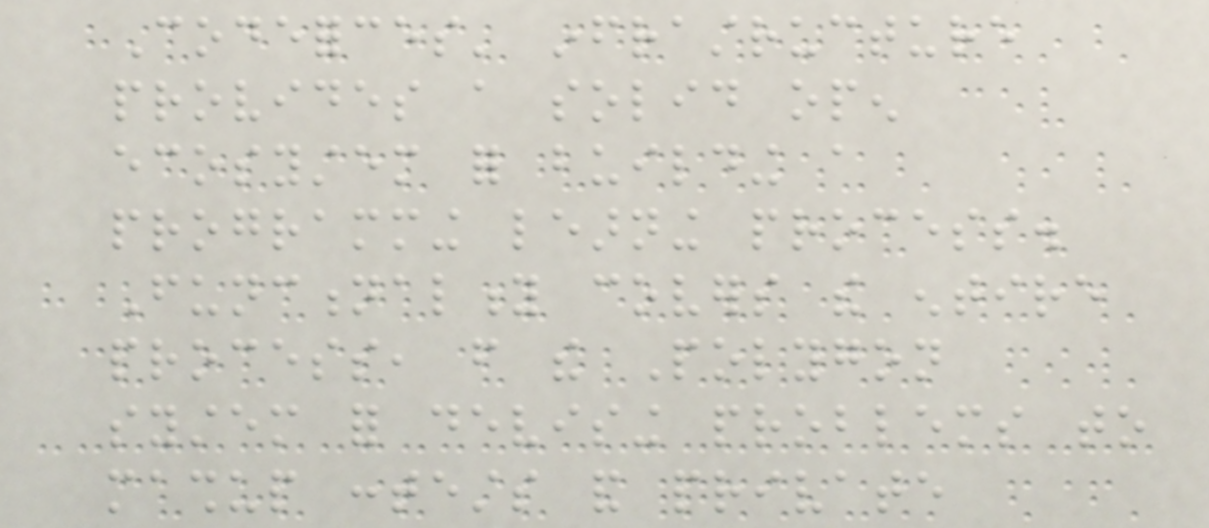Codeforces' infrastructure
provides a solid open
ecosystem for building a
programming learning process.
Functionality covers the entire
process, from the Polygon
system for devising problems to
mashup contests and private
